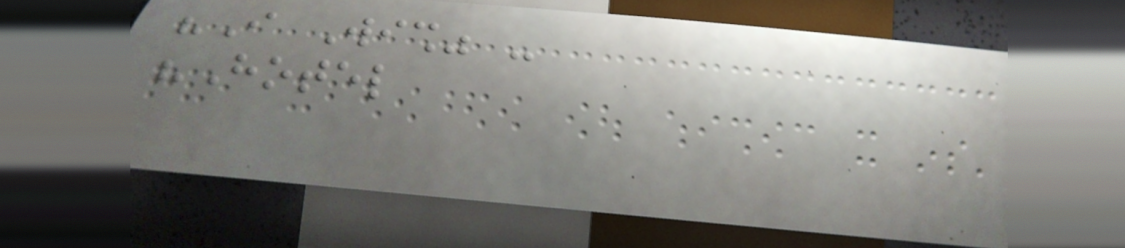"I Wish" -
"Hotel
